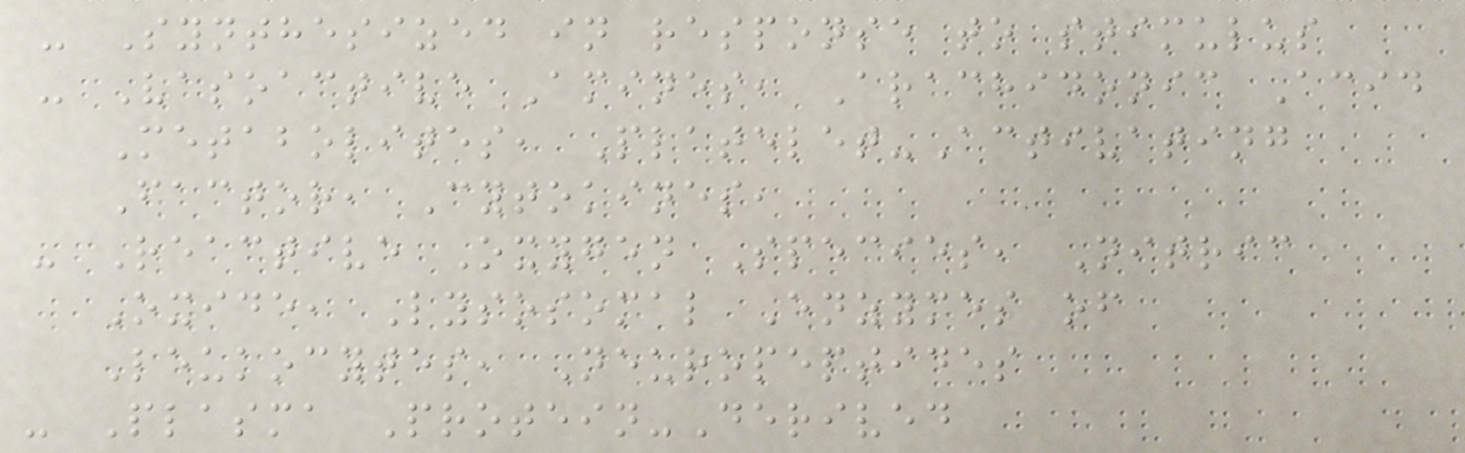- Synthesized in response to stimulus
- Vasoactive Amines, Arachidonic Acid
Metabolites, Platelet-Activating
Factor, Cytokines,
- Reactive Oxygen Species, Nitric
Oxide, Lysosomal Enzymes of
Leukocytes, Neuropeptides
- Plasma Protein-Derived
